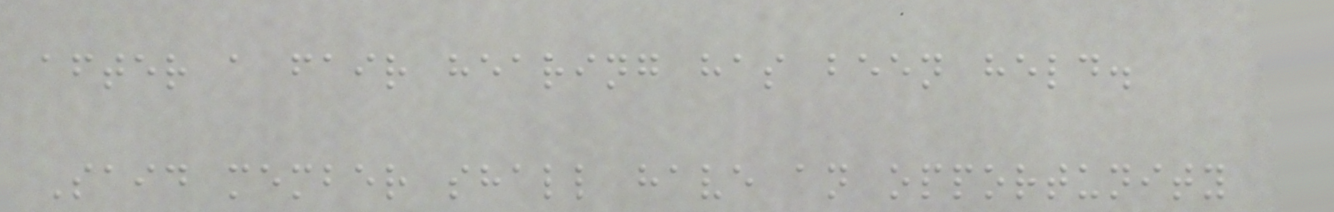after a fair hearing has been held.
Said member shall have an opportunity
